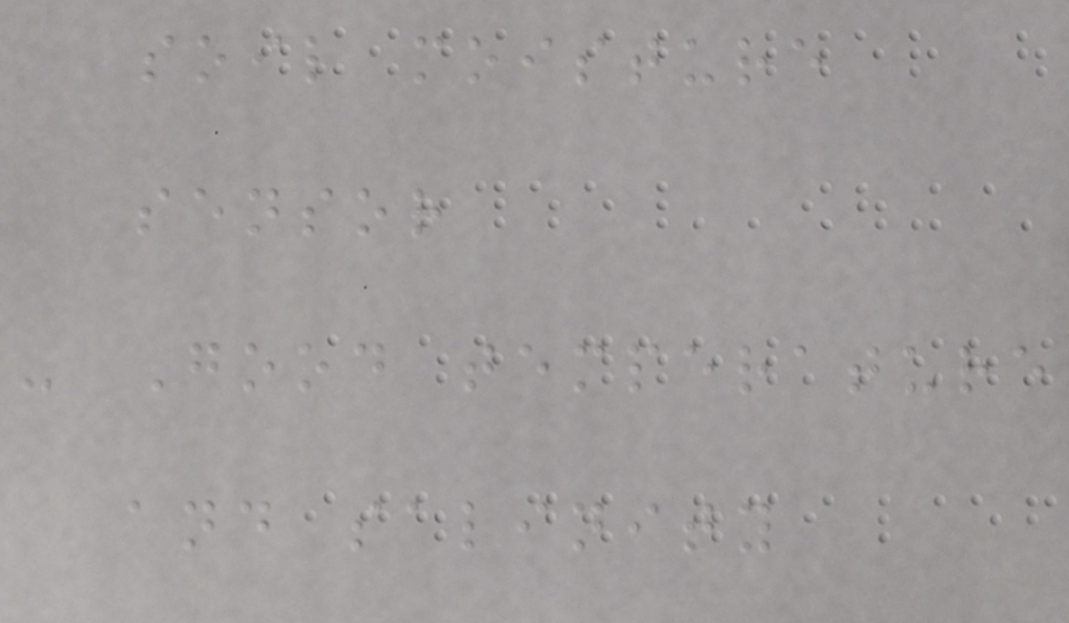soil moisture
sensor
- Good temperature
and salinity
